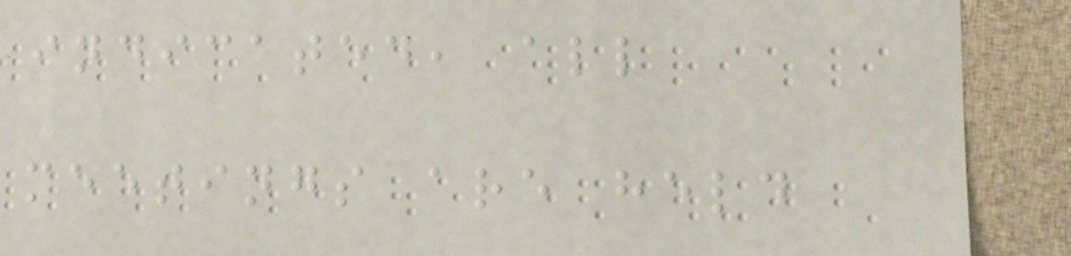indicated, all
meetings are held
